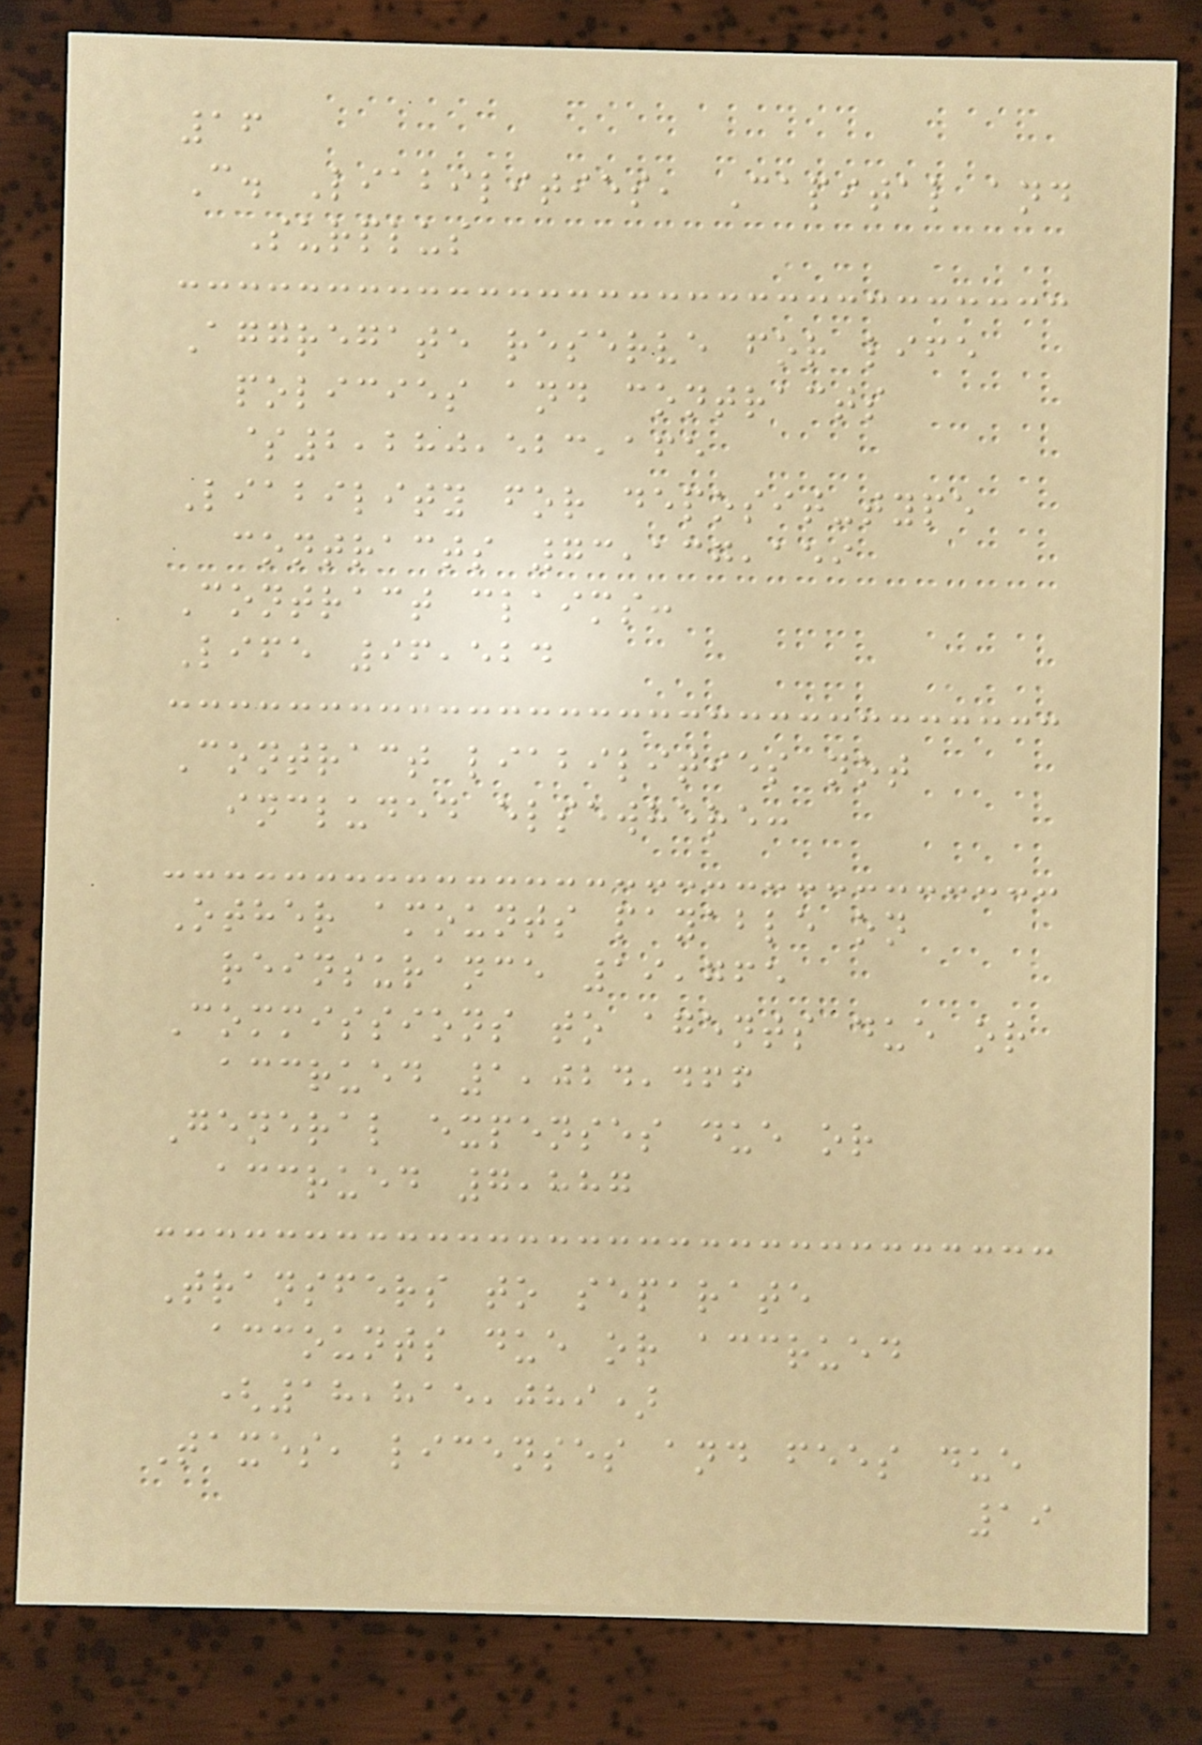16
C. Liabilities, Capital and
Surplus
Aggregate reserve for life
policies and contracts
$2,280,523,165
Liability for deposit-type
contracts 73,137,159
Contract claims:
Life 96,524
Contract liabilities not
included elsewhere:
Other amounts payable on
reinsurance 19,765
Commissions to agents due or
accrued 1,024,466
General expenses due or
accrued 7,887
Transfers to separate
accounts due or accrued
(18,815,089)
Taxes, licenses and fees due
19
